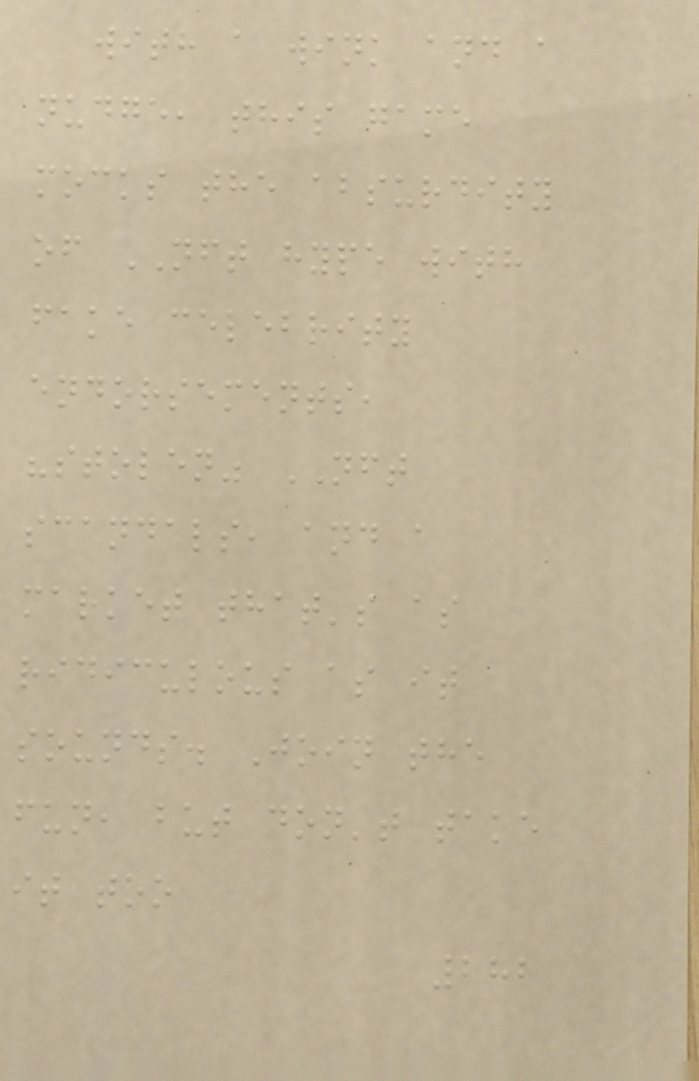with a wink and a
nudge, this game
mocks the absurdity
of NFT hype with
fake celebrity
endorsements,
"stolen" NFT
scandals, and a
market that's as
ridiculous as it
sounds. Join the
fun, but don't take
it too
282
